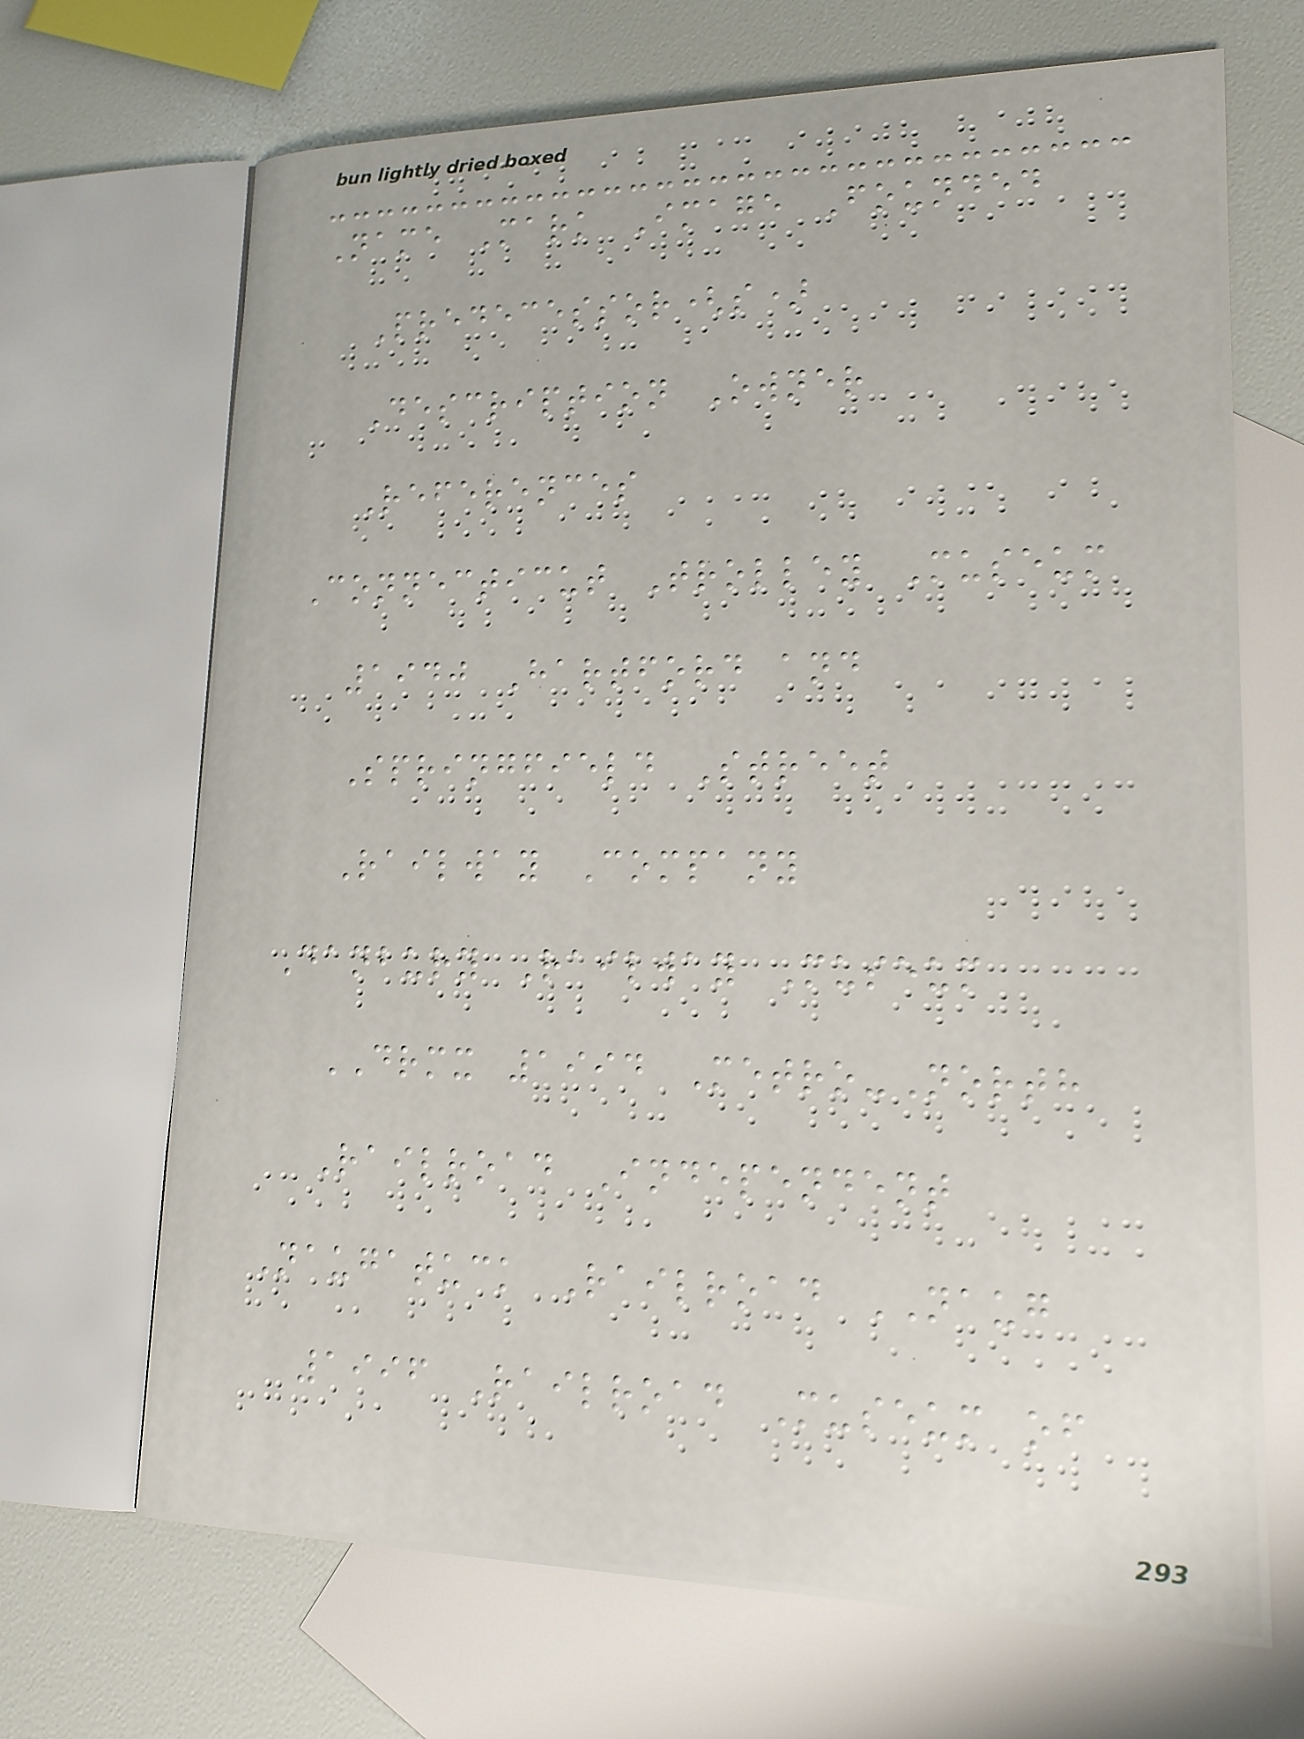Name Mark Image Founded
Predecessor(s)
Description Owner
References
Connecticut Trolley Museum
1940 Hartford and
Springfield Street
Railway Company
Danbury Railway Museum
DRMX 1994 Metro-North
Railroad Independent
Naugatuck Railroad NAUG
1996 Railroad Museum of
